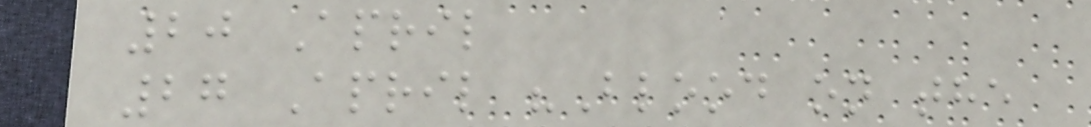20 April
27 April "Blood on the
